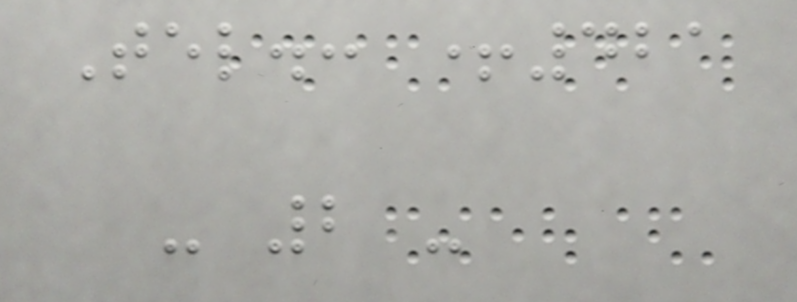Tel.: +421
- 2 -
